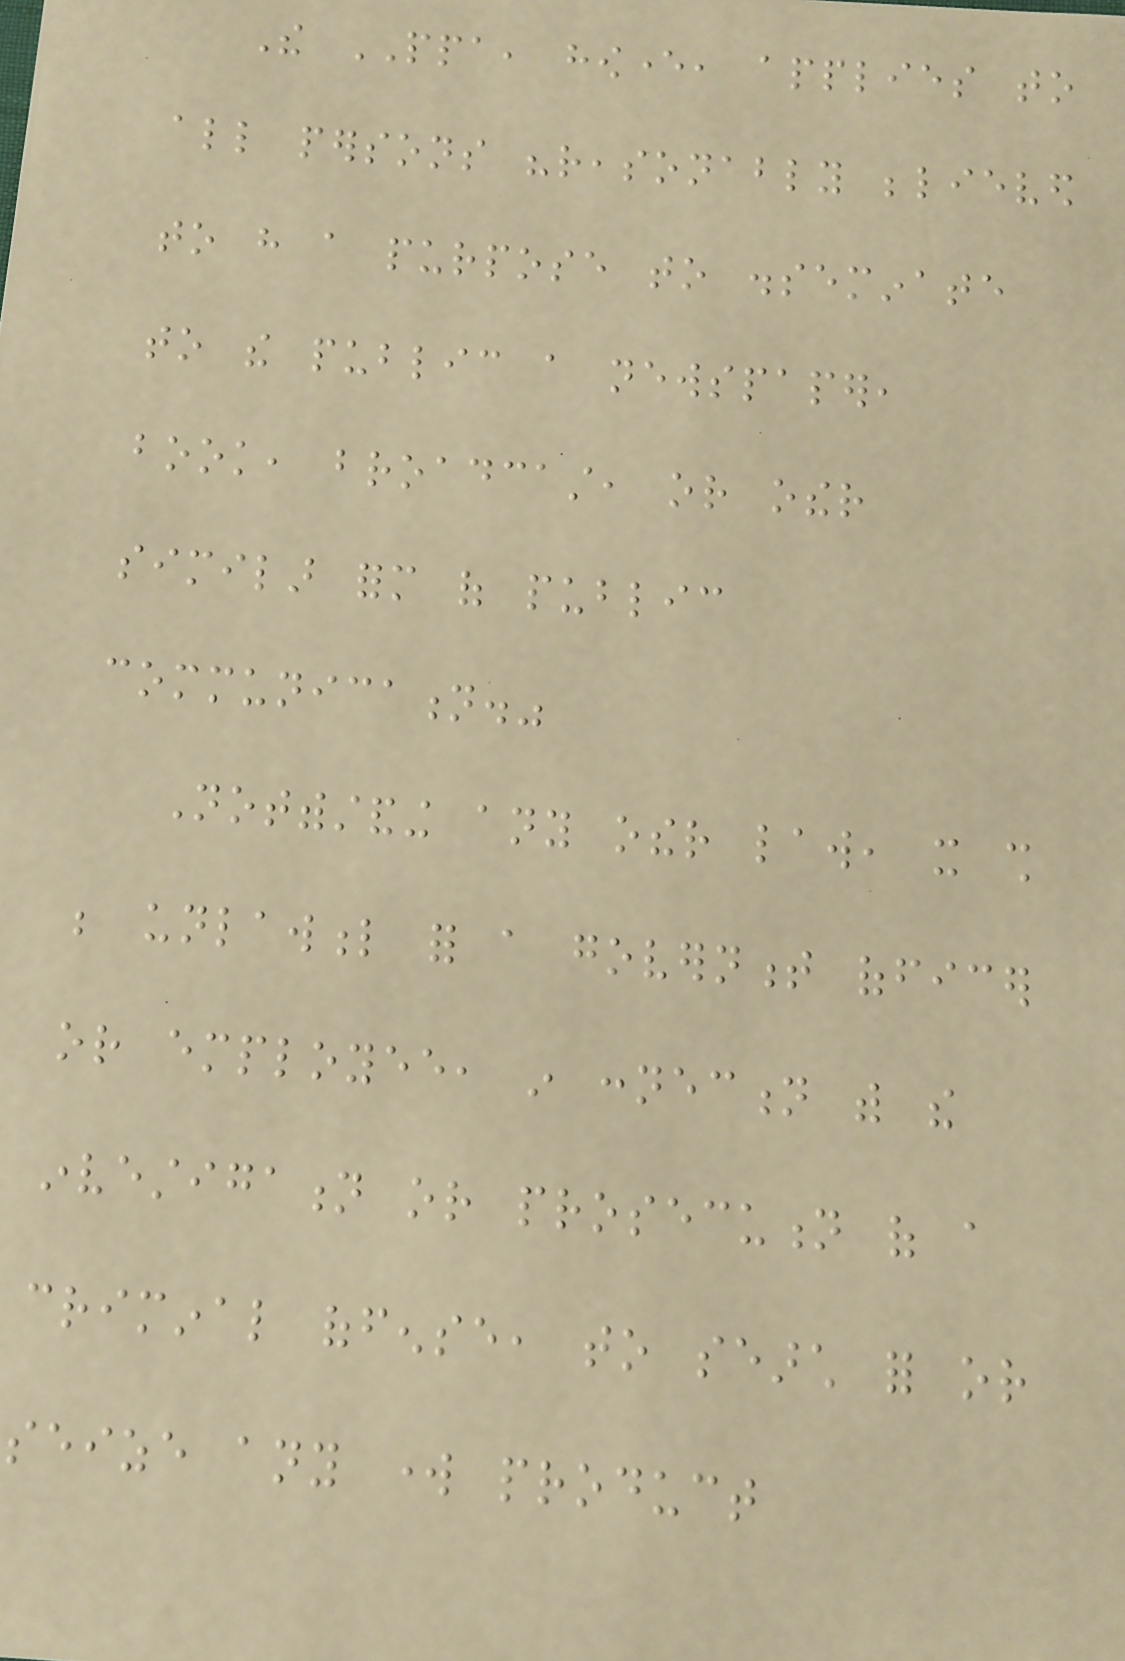The PPA, however, applies to
all persons "reasonably believed
to have a purpose to disseminate
to the public a newspaper,
book, broadcast, or other
similar form of public
communication."
Notwithstanding any other law, it shall
be unlawful for a government officer
or employee, in connection with the
investigation or prosecution of a
criminal offense, to search for or
seize any work product
